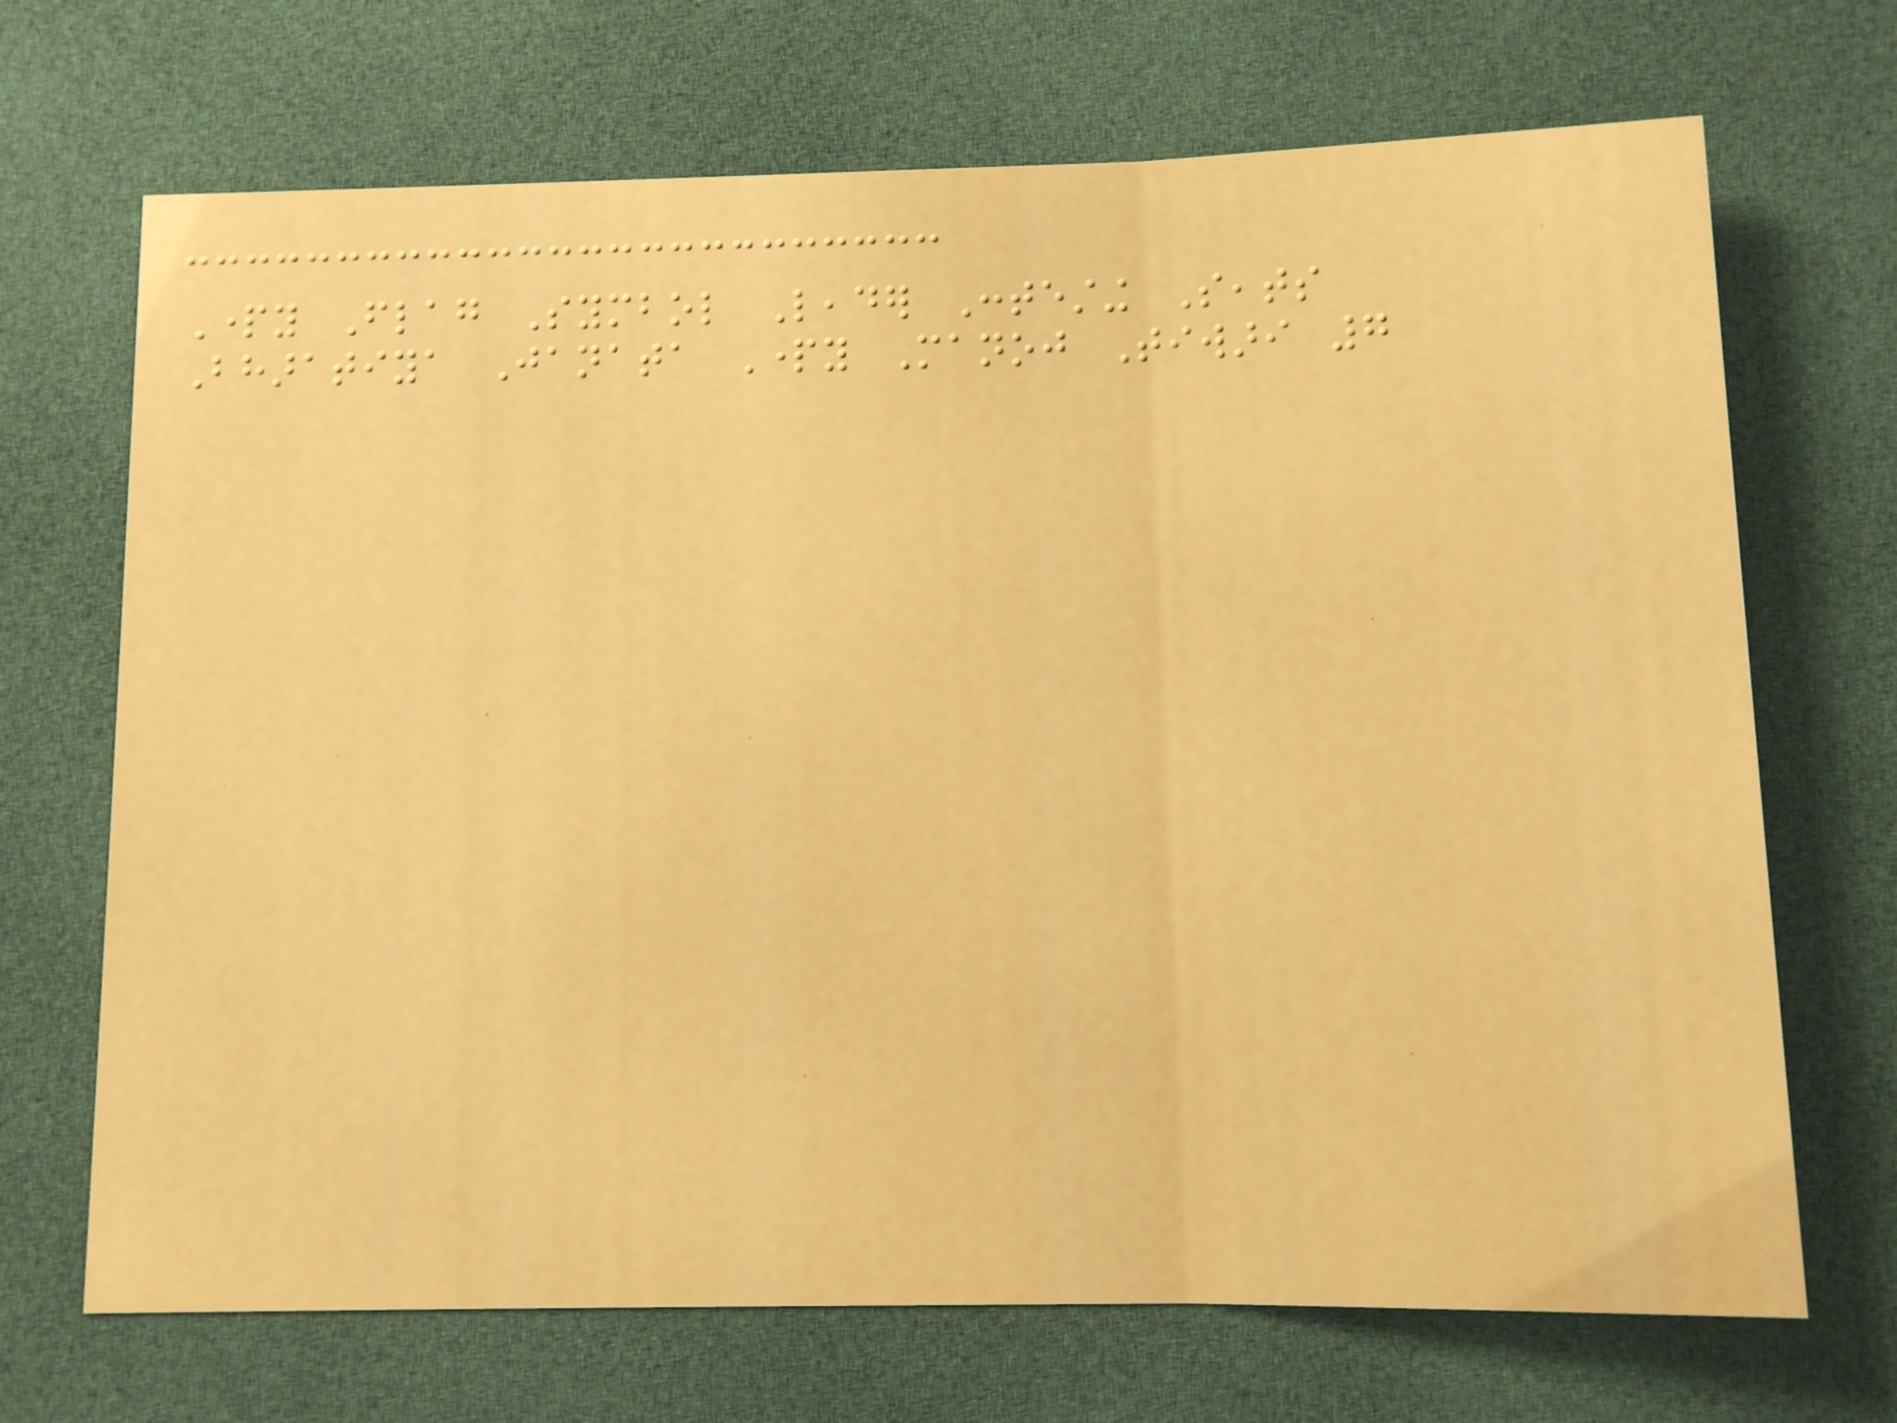Party Flag Symbol Leader Contesting Seats
Bharatiya Janata Party Manoj Tiwari 7
